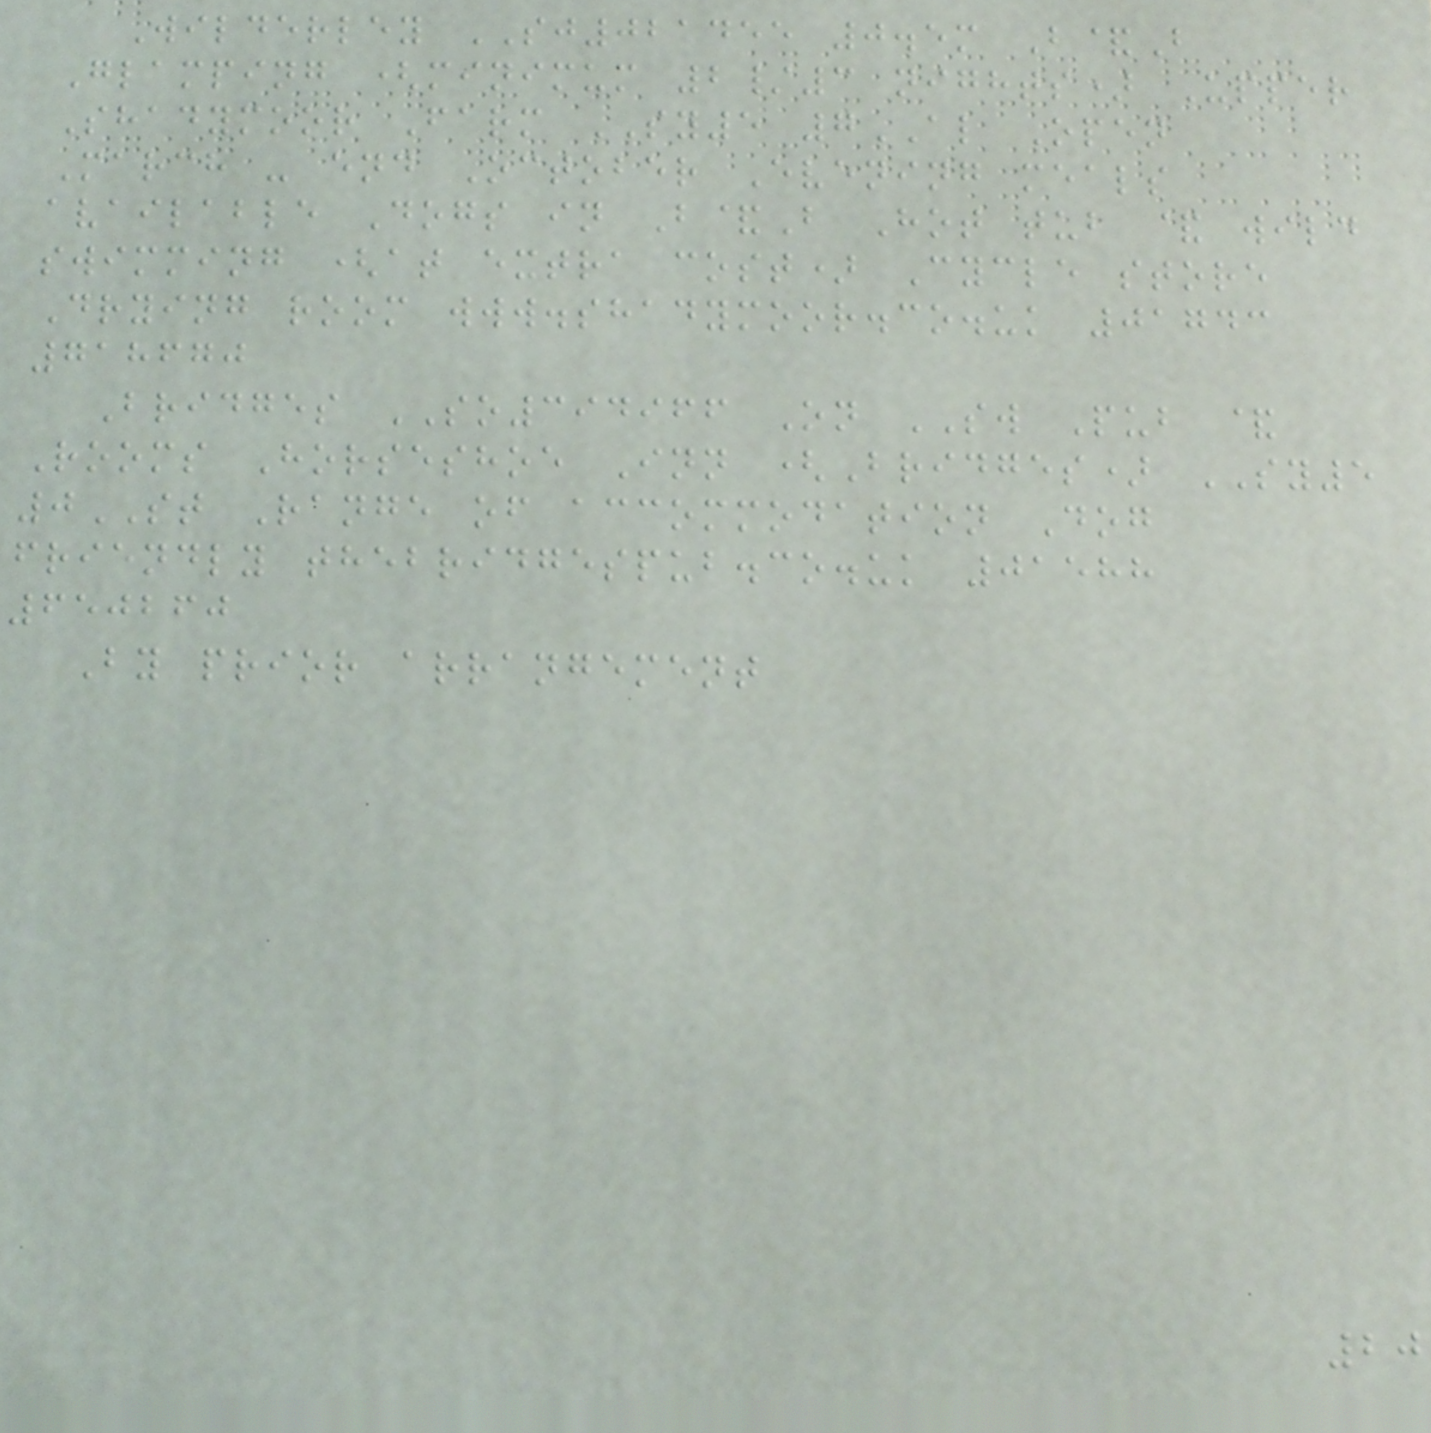Wilderley SJ021455 0.5m B&B
Glamping (minimum 2/3 nights) Upper
Shadymoor Farm SY5 7AL Open
March - end October Evening meals
available Dogs in B&B Hot tub & wild
swimming (at extra cost) Cycle store
Drying room www.shadymoor.co.uk 01743
718670
Bridges SO394966 On SW Pub &
Rooms Horseshoe Inn (Bridges) SY5
0ST Range of accommodation Dog
friendly thebridgespub.co.uk 01588
650260
By prior arrangement
20
